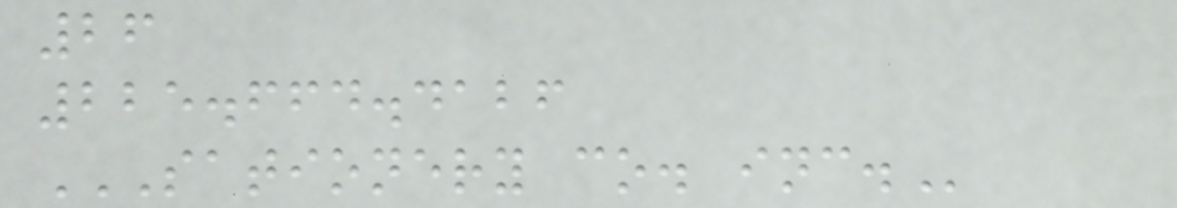26
225.664.4126
SATIONERY CO. INC.
